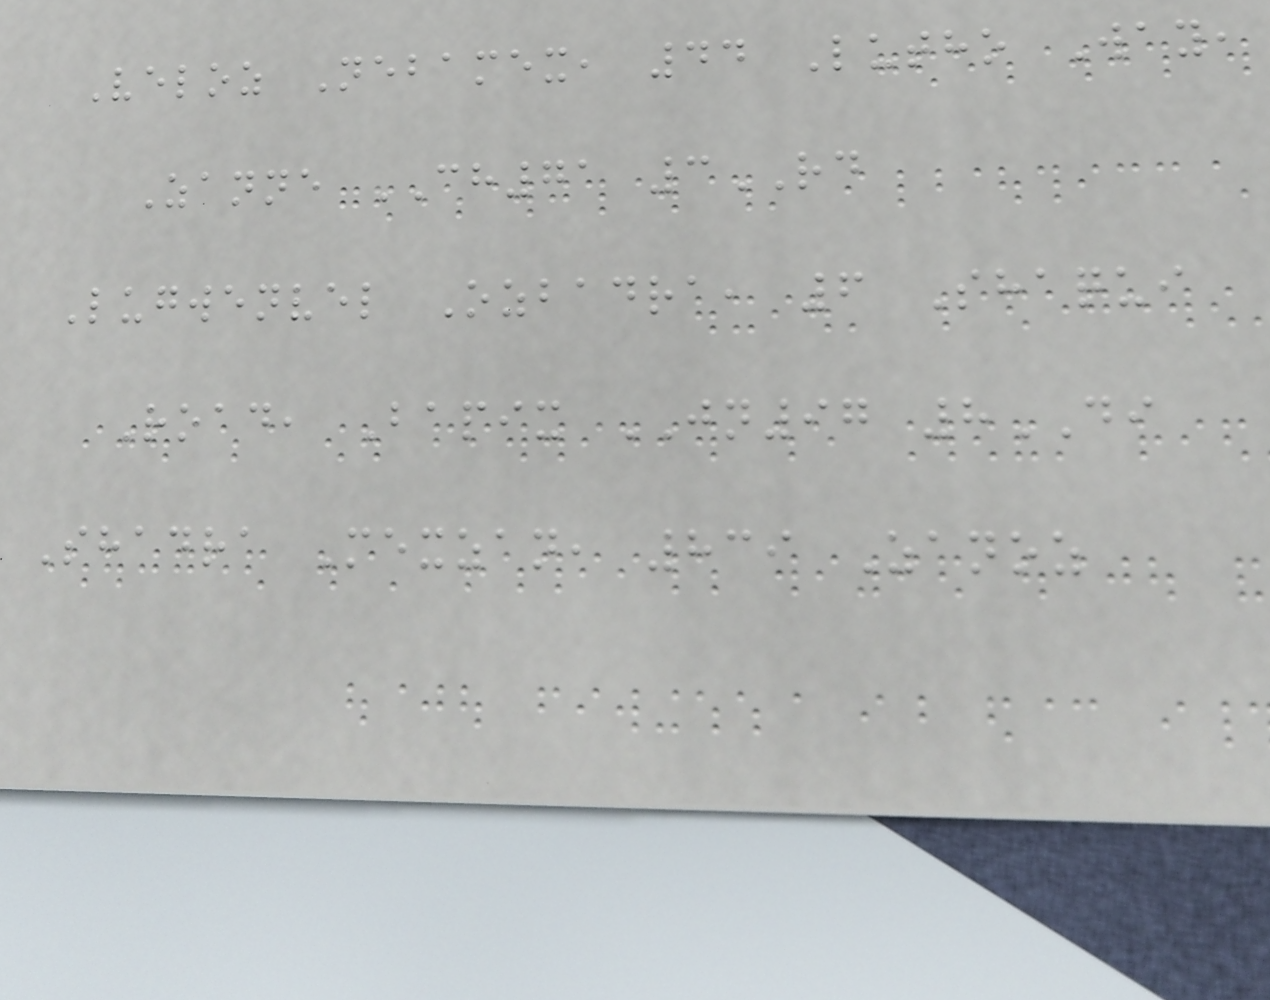Veloz Nebamex, 44 Lutho Way,
Zanne CH71 3RD
Lugwenvel Ozbadra, 6 Shaqui
Road, Bapix JN97 8DI
Shadra Mexzan, 839 Zanoz
